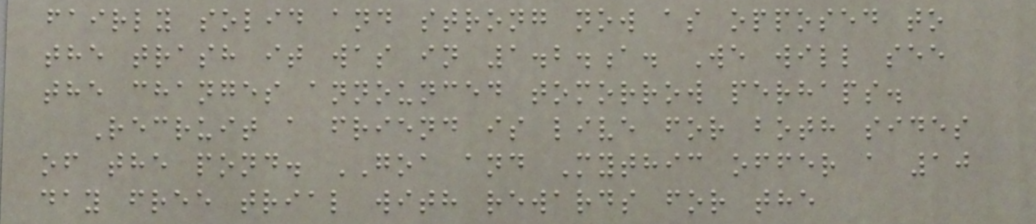fairly solid and strong now as opposed to
the trash it was in 1.2.a. We will see
the changes announced tomorrow perhaps.
Recruit a friend is live for both sides
of the pond. GOA and Mythic offer a 10
day free trial with rewards for the
